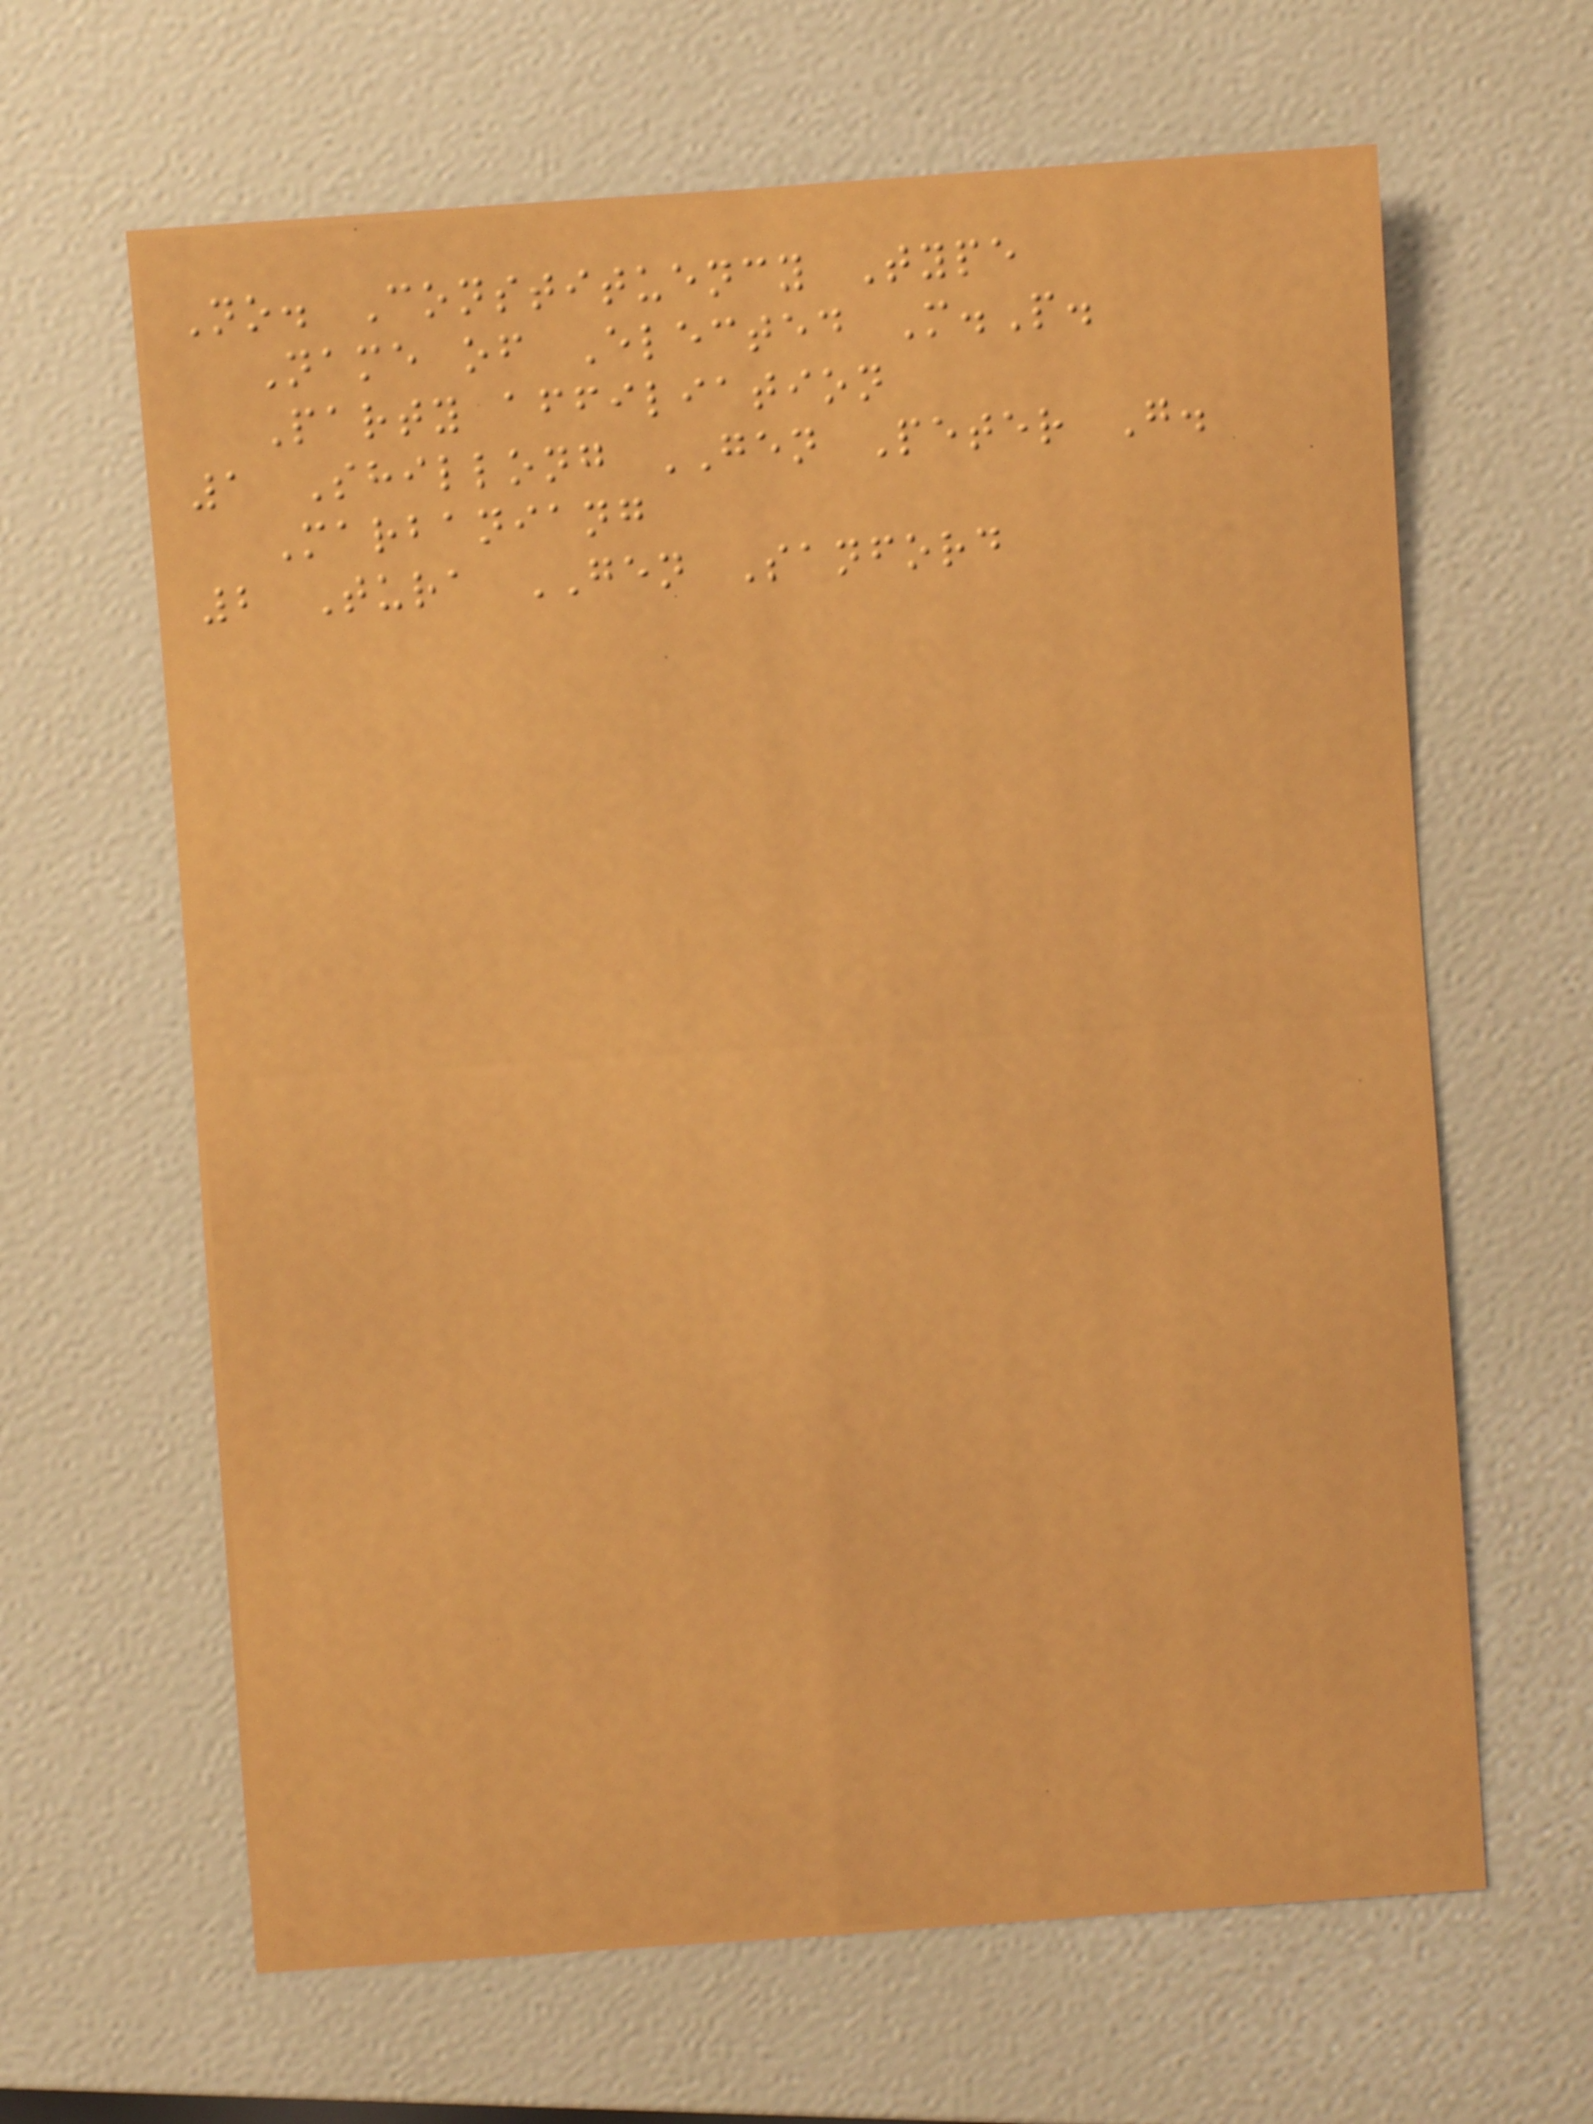No. Constituency Type
Name of Elected M.P.
Party affiliation
1 Shillong GEN Peter G.
Marbaniang
2 Tura GEN Sanford
